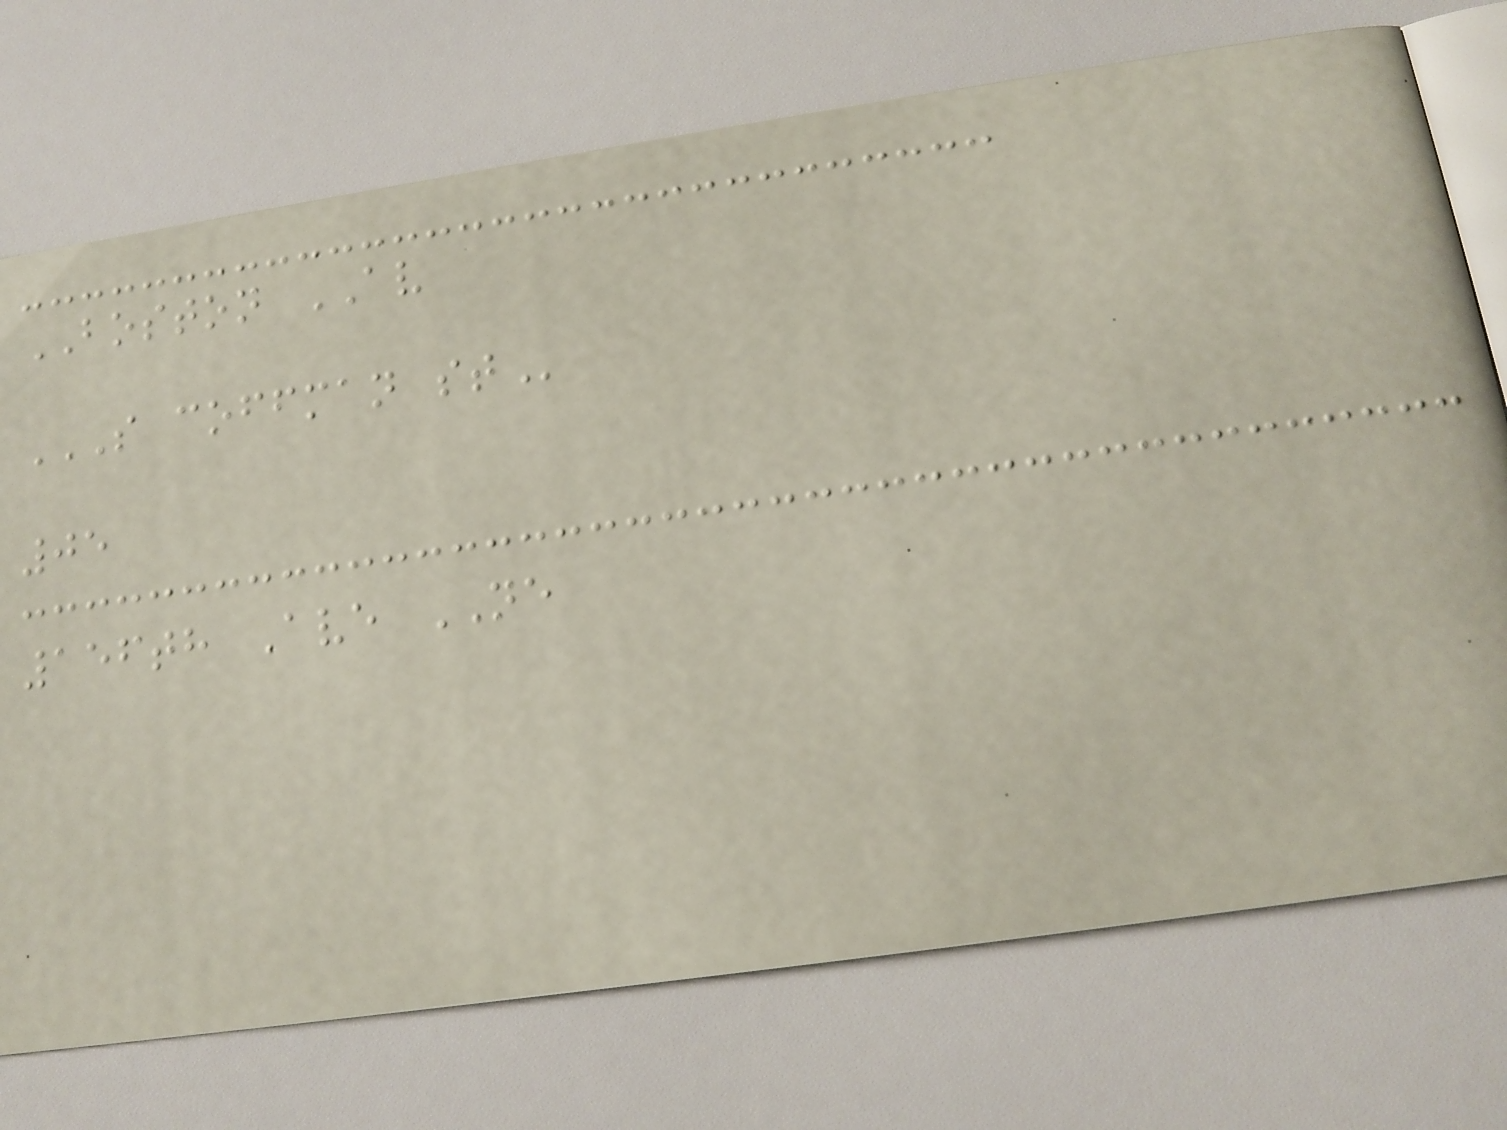BOSTON AV
S COFFMAN ST
05
156th Ave NE
